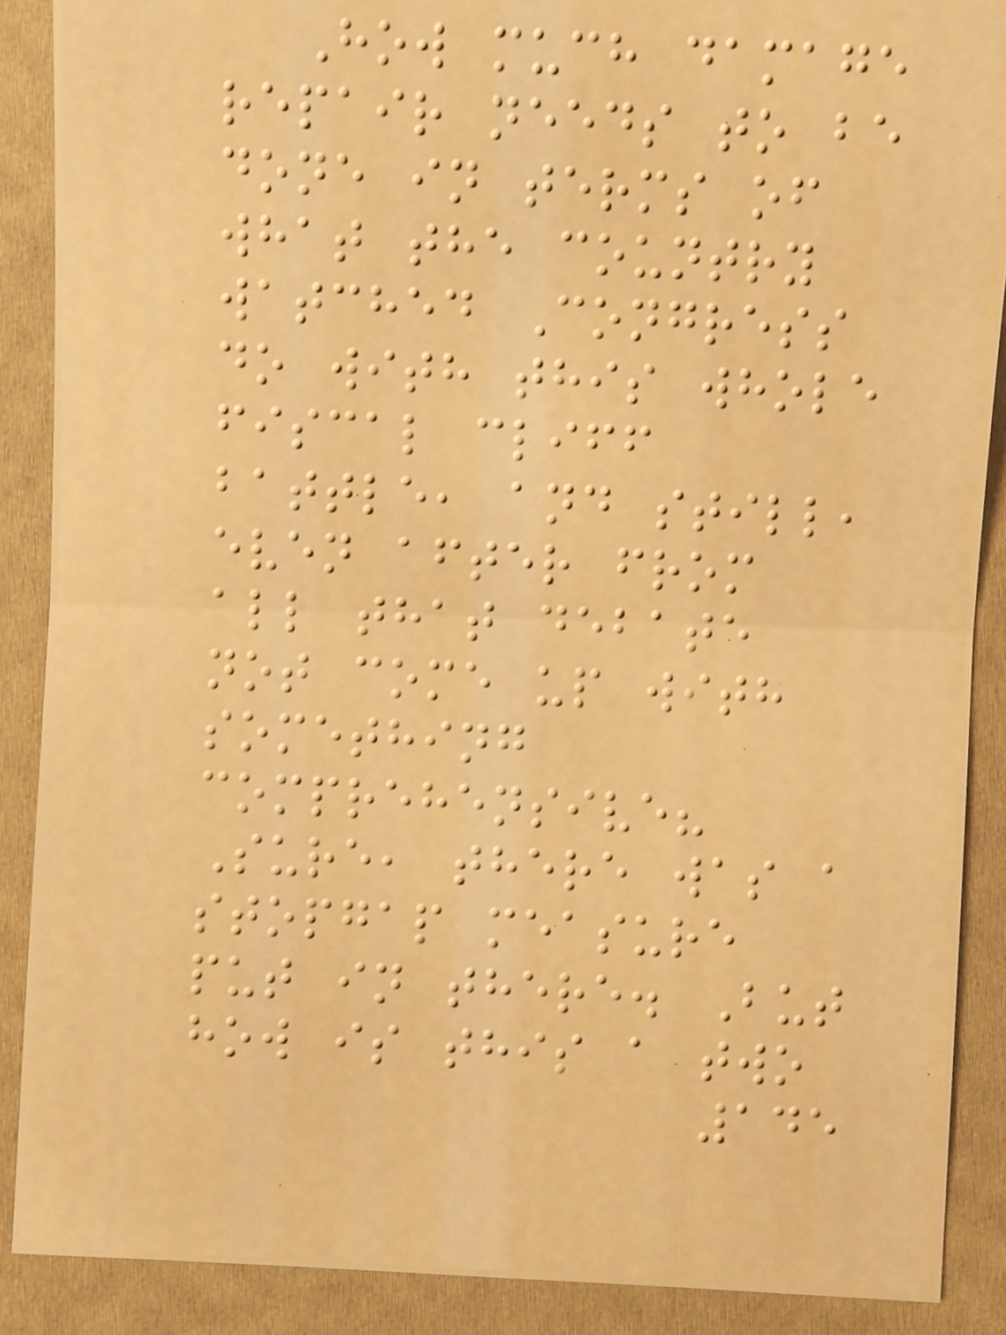How much damage
repair needs to be
done in terms of
what the country
watched Congress
do with this whole
fiscal cliff
battle, and still,
even after from
all that debate
not come up with
something
comprehensive?
Sure, there was a
stopgap measure
put in there. But
how is this a two
145
